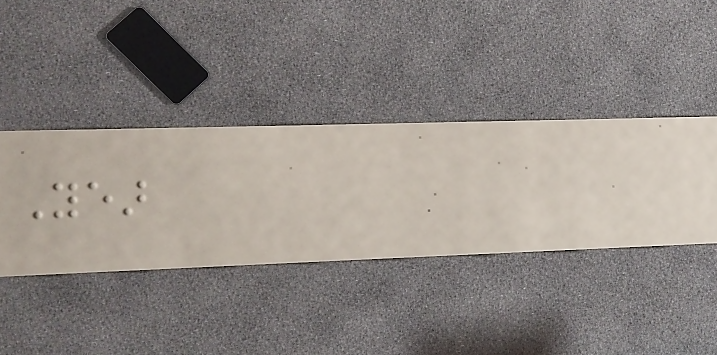Year
